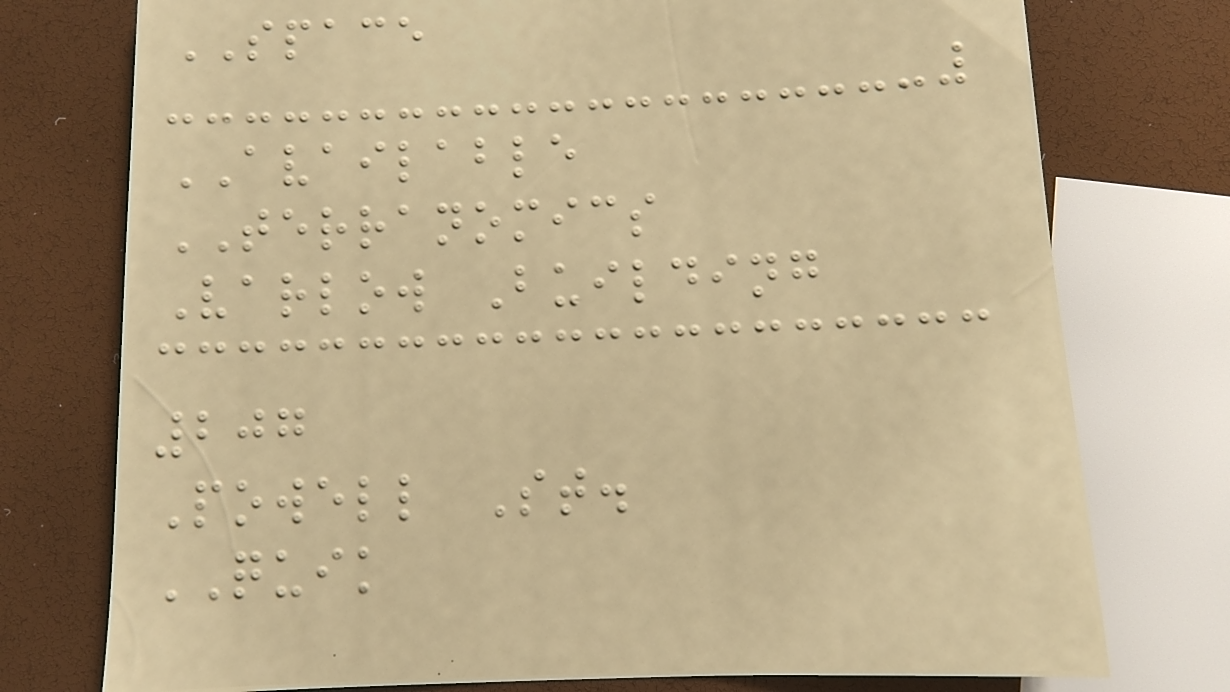SPACE
AVAILABLE
TERRANOMICS
Varlow Building
207
Powell St.
QUIK
